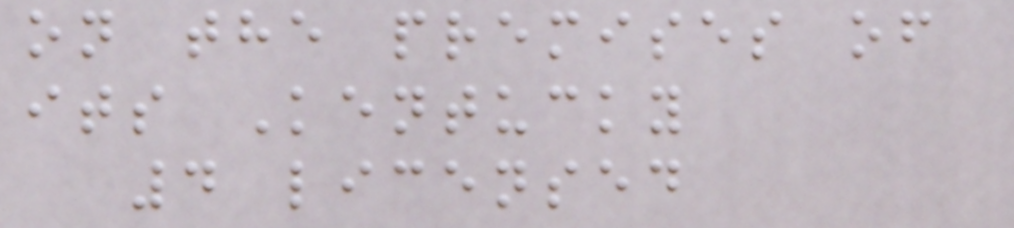on the premises of
its Kentucky
4 licensed
